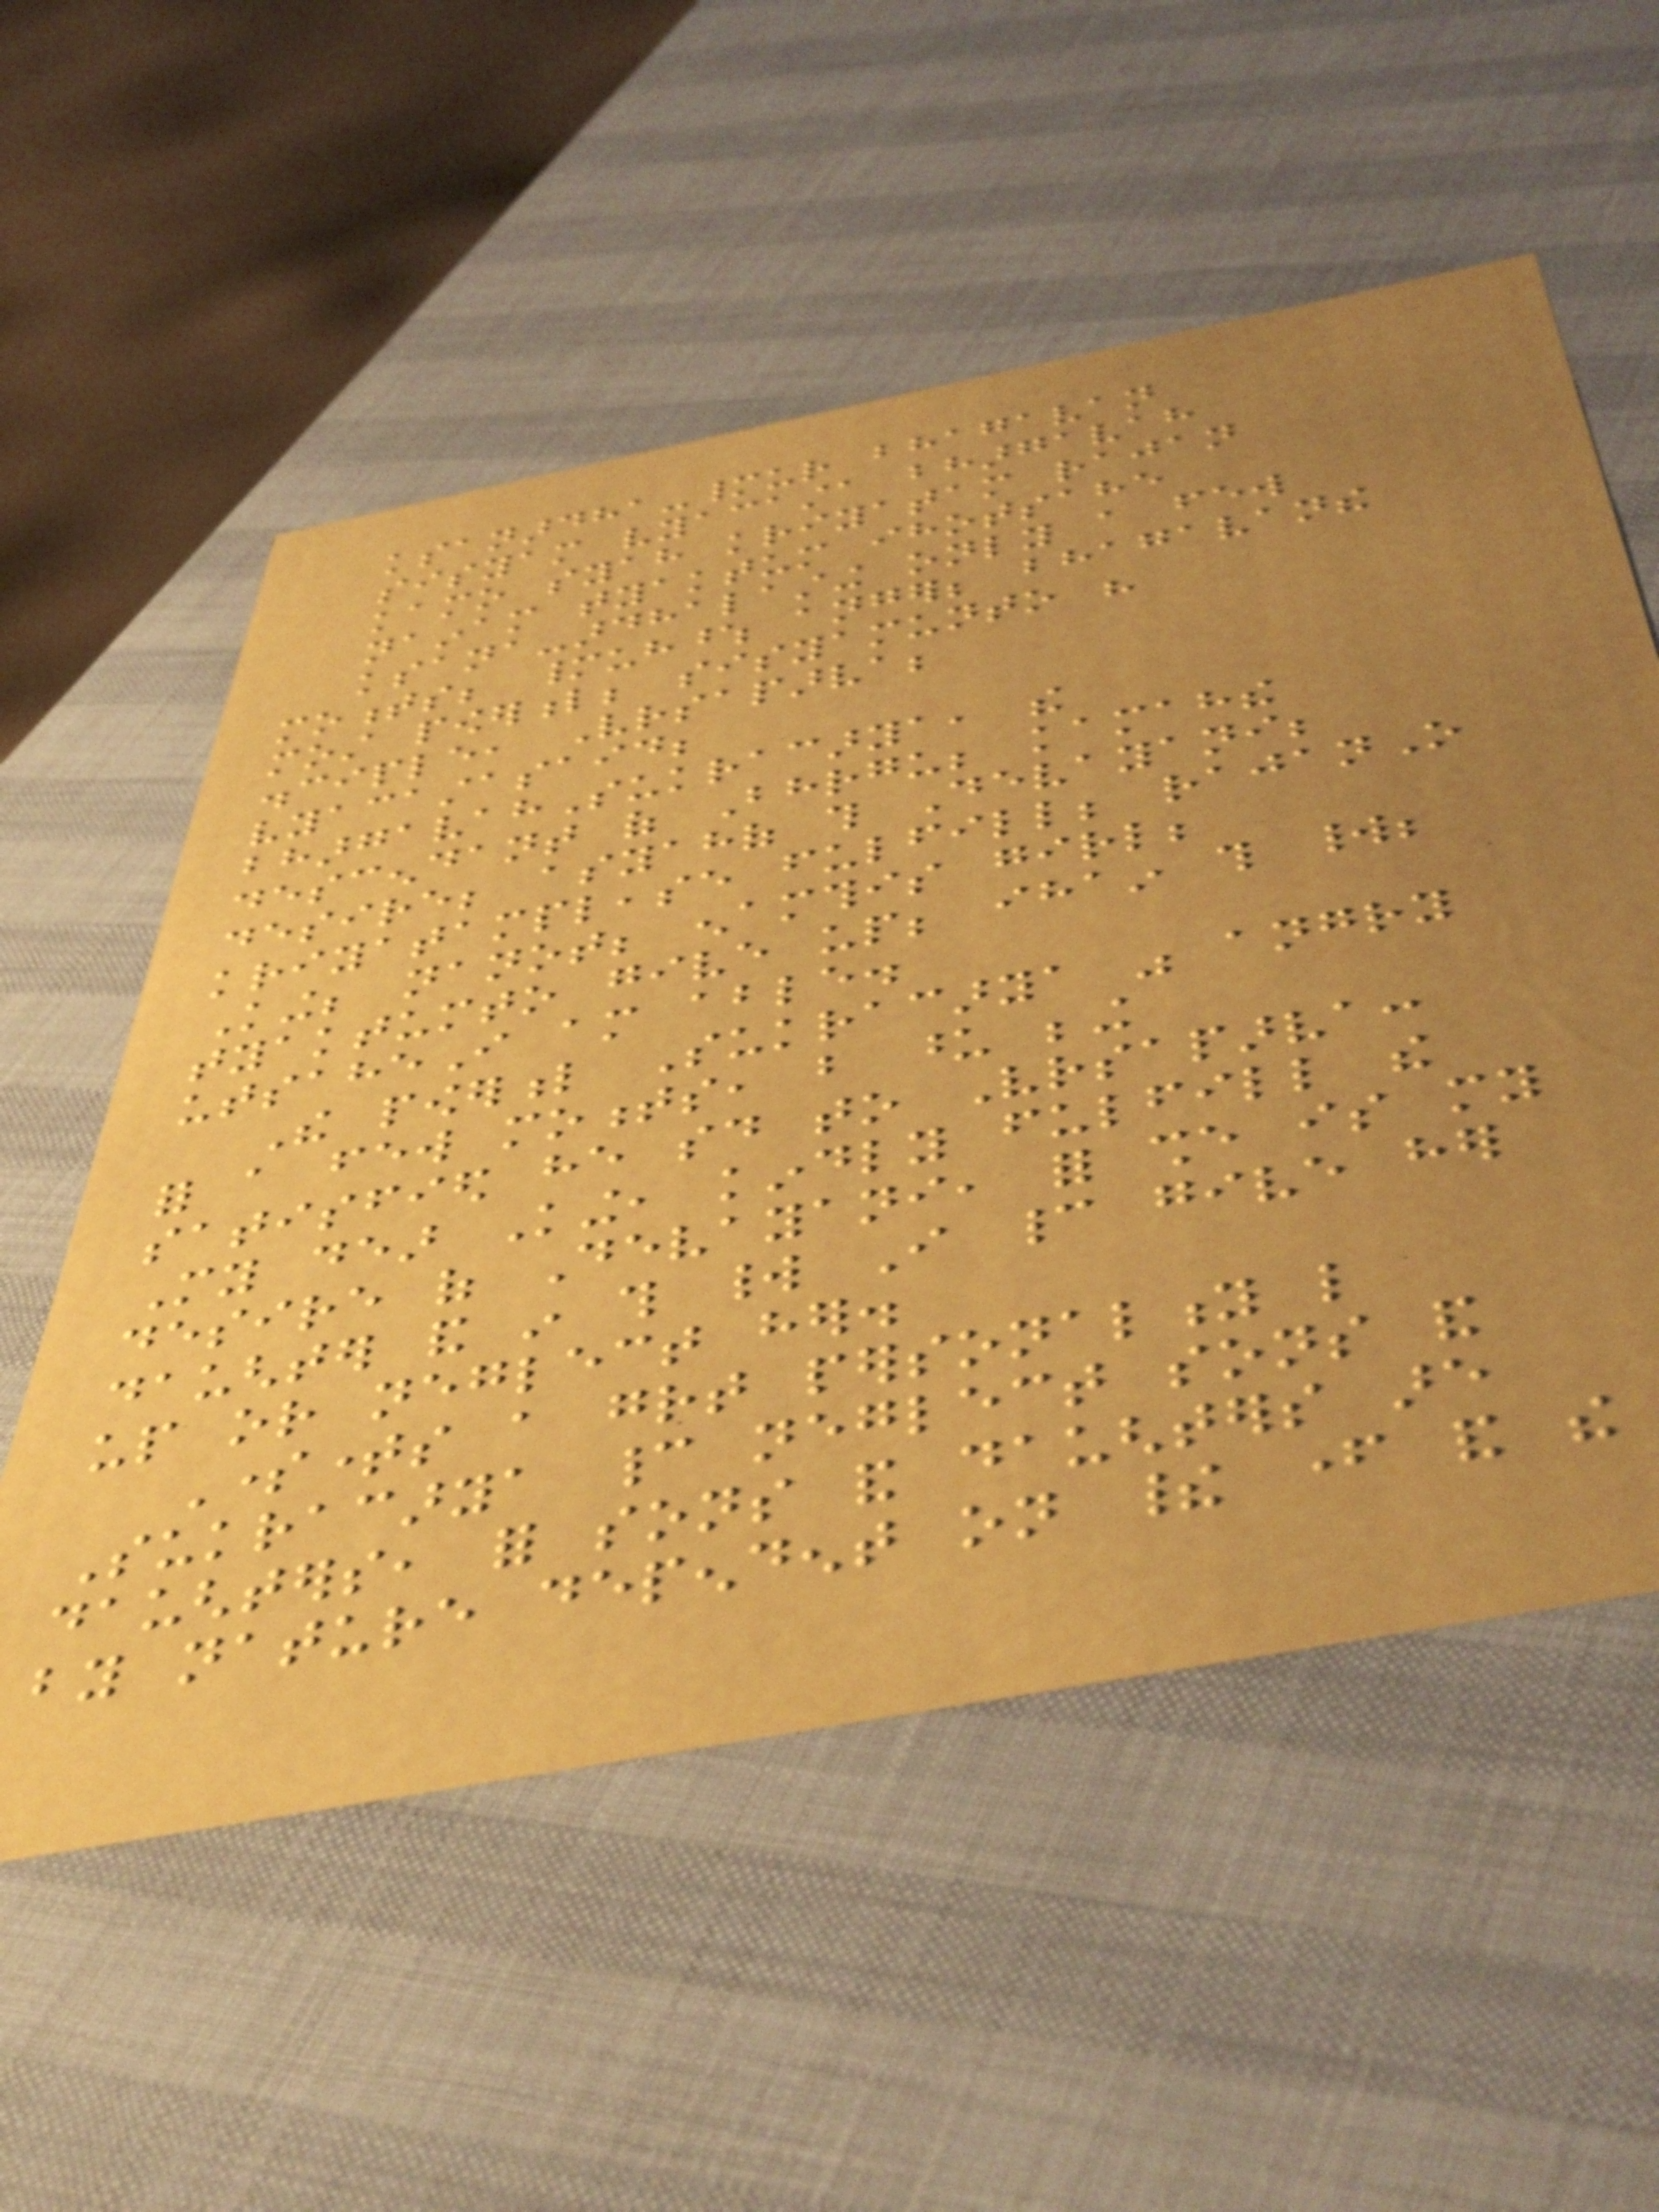ksanardha-manyur bhagavan
sisyam vyacasta bhargavah
kamo syah kriyatam rajan
nainam tyaktum ihotsahe
ksana-ardhalasting only a few
moments; manyuhwhose anger; bhagavanthe
most powerful; sisyamunto his
disciple, Vrsaparva;
vyacastasaid;
bhargavahSukracarya, the
descendant of Bhrgu; kamahthe
desire; asyahof this Devayani;
kriyatamplease fulfill; rajanO
King; nanot; enamthis girl;
tyaktumto give up; ihain this world;
utsaheI am able.
The powerful Sukracarya was angry
for a few moments, but upon being
satisfied he said to Vrsaparva:
My dear King, kindly fulfill the
desire of Devayani, for she is my
daughter and in this world I cannot give her
up or neglect her.
Sometimes a great personality like
Sukracarya cannot neglect sons and
daughters, for sons and daughters are
by nature dependent on their father and the
